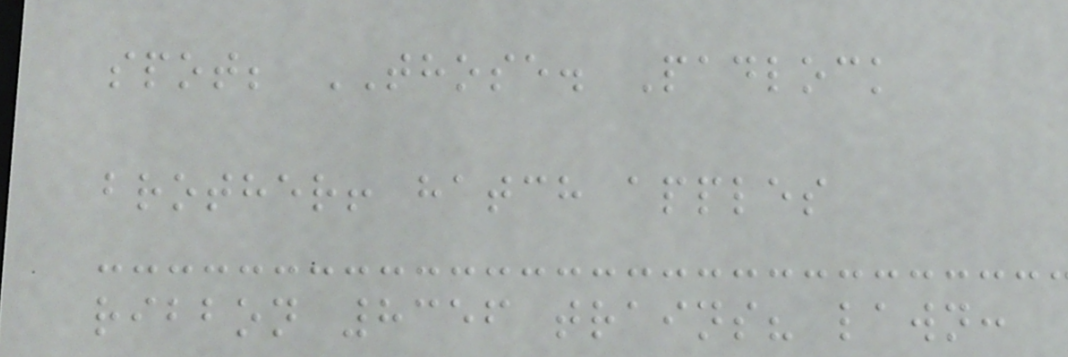spot; THOSE. Padlock
brother! hatch apples
ribbon 8356 trains? lawn:
